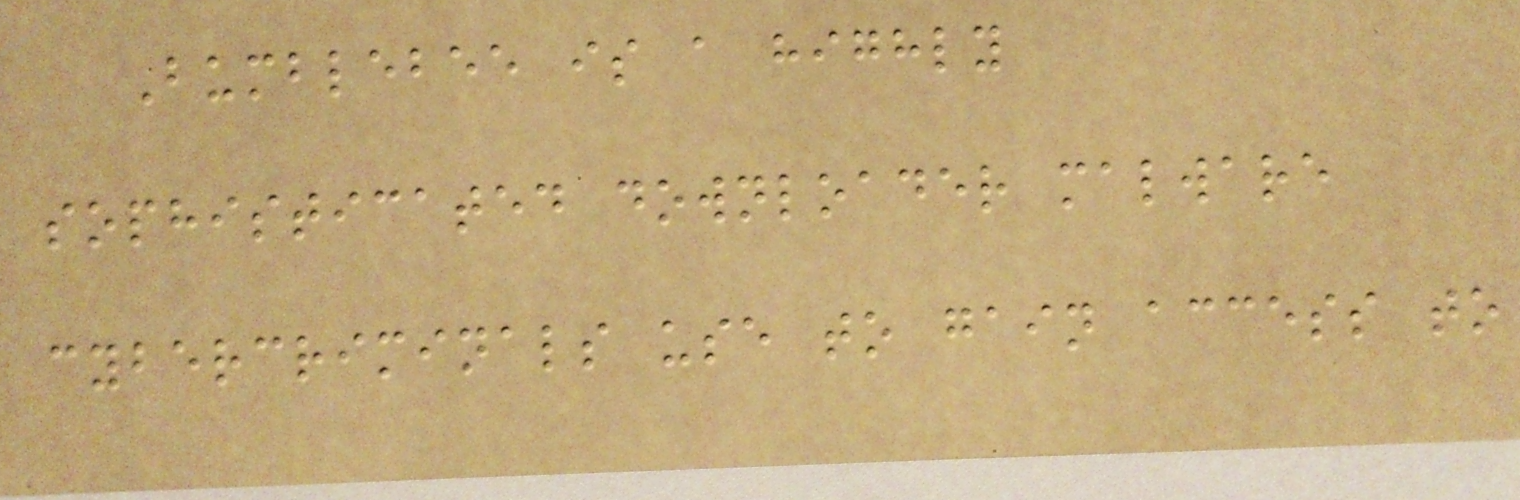Bumblebee is a highly
sophisticated downloader malware
cybercriminals use to gain access to
